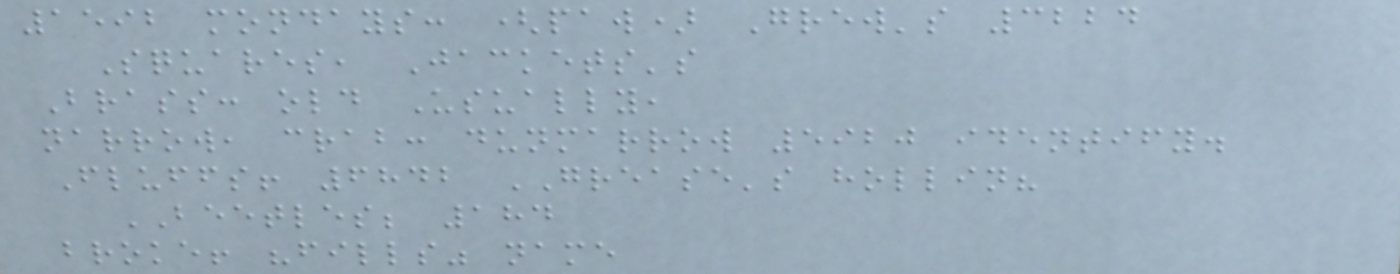1592 mondays: (paw) Grew's 3224
Squares, Jackets's
Brass: old Usually,
narrow, crab: dunmarrow 5920 identify.
Fluffs! 6842 GREASE's hollin?
BEETLES; 184
broke! "fills" name
